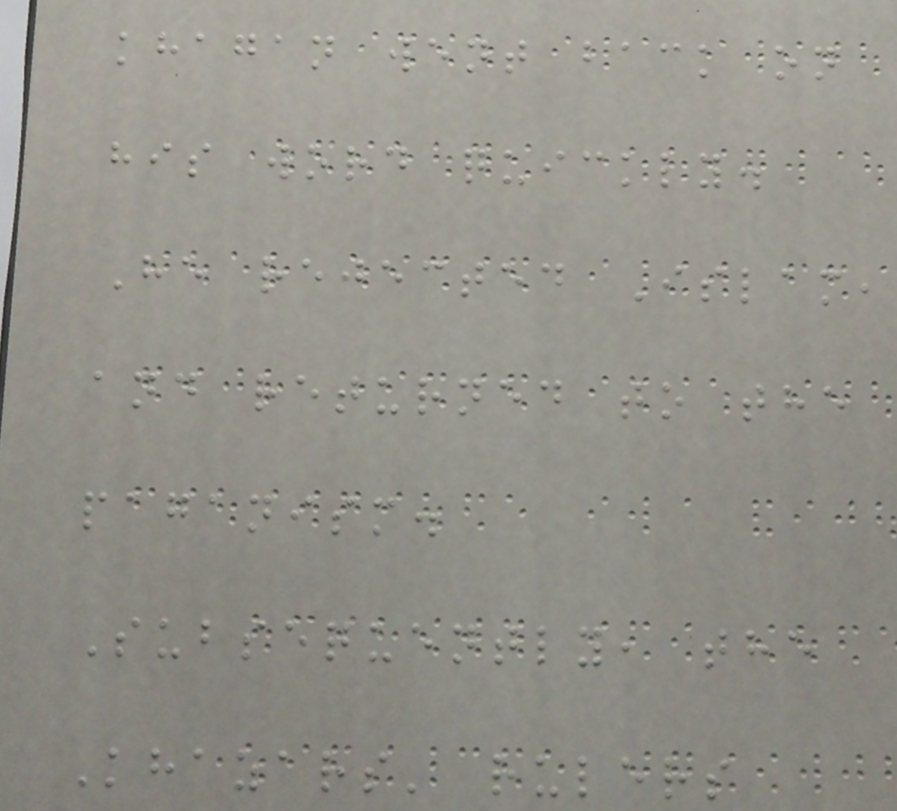khagan went back on
his word quickly.
He rejected Islam,
and returned to the
paganism.
Subsequently, the
Khazars' rulers
